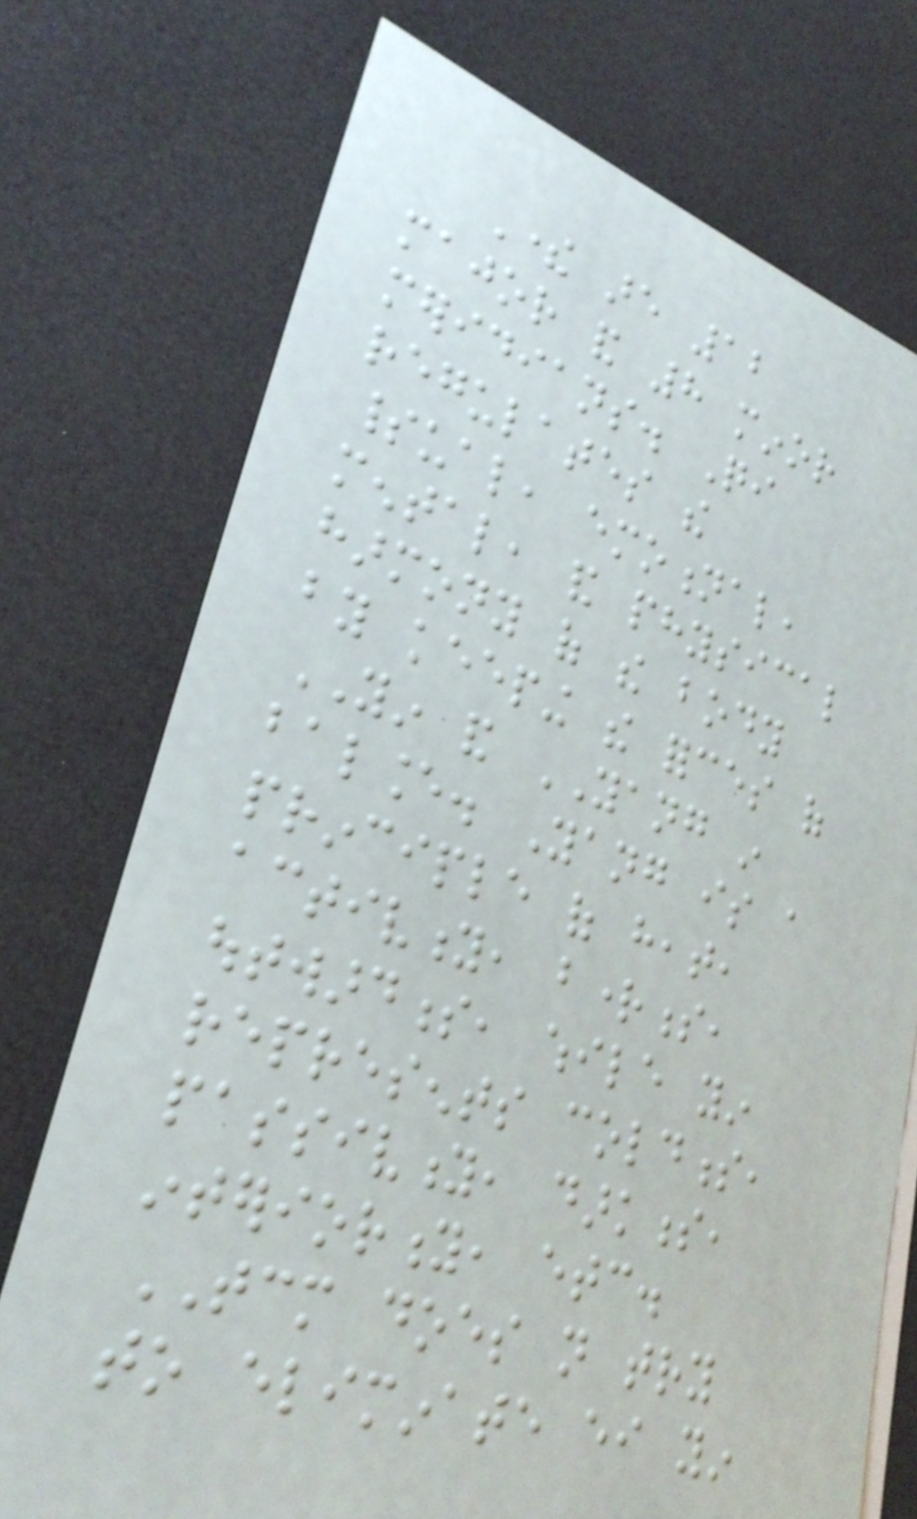There are 12
major and 8 minor
meridians. Qi
regulates the
spiritual, emotional,
mental, and physical
harmony of the body
by keeping the forces of
YIN and YANG in
balance. Yang is a
principle of heat,
activity, brightness,
outwardness, while yin
represents coldness,
passivity, darkness,
interiority, etc.
TCM does not try
to eliminate either yin
